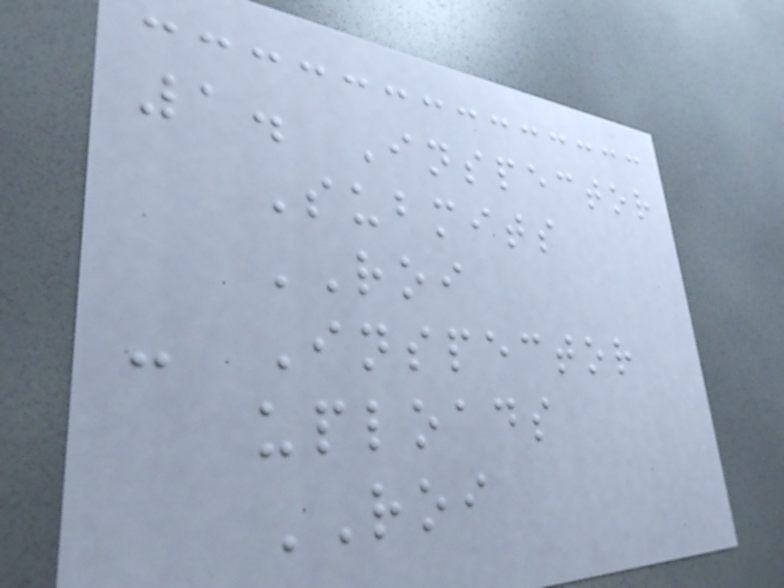1. Inspector
Submits
ROI
- Inspector
uploads
ROI
